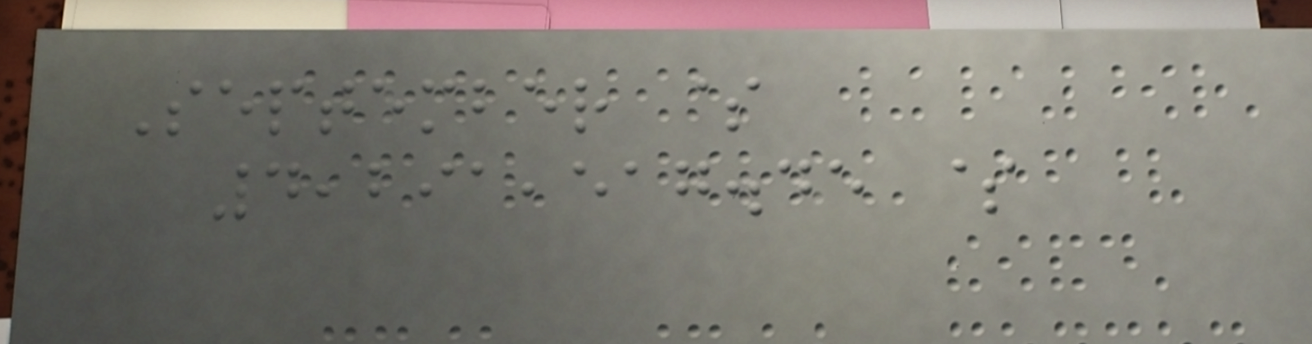September $
4,291,517.45 $
